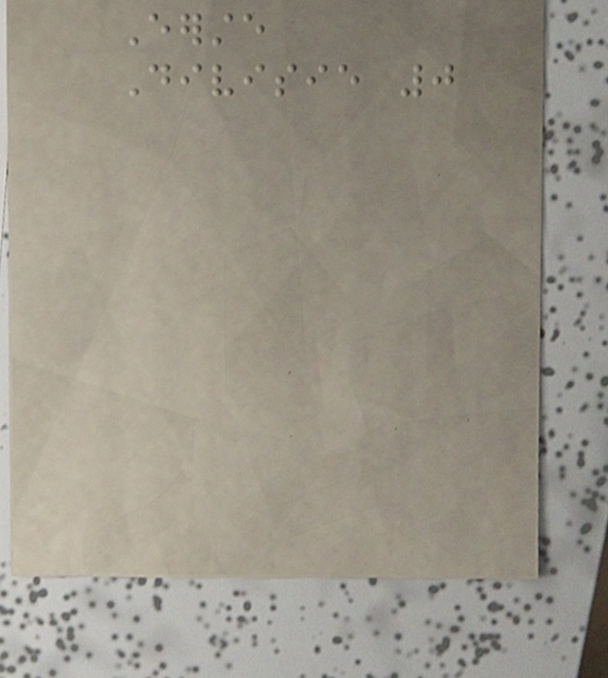Eerste
Divisie 0
